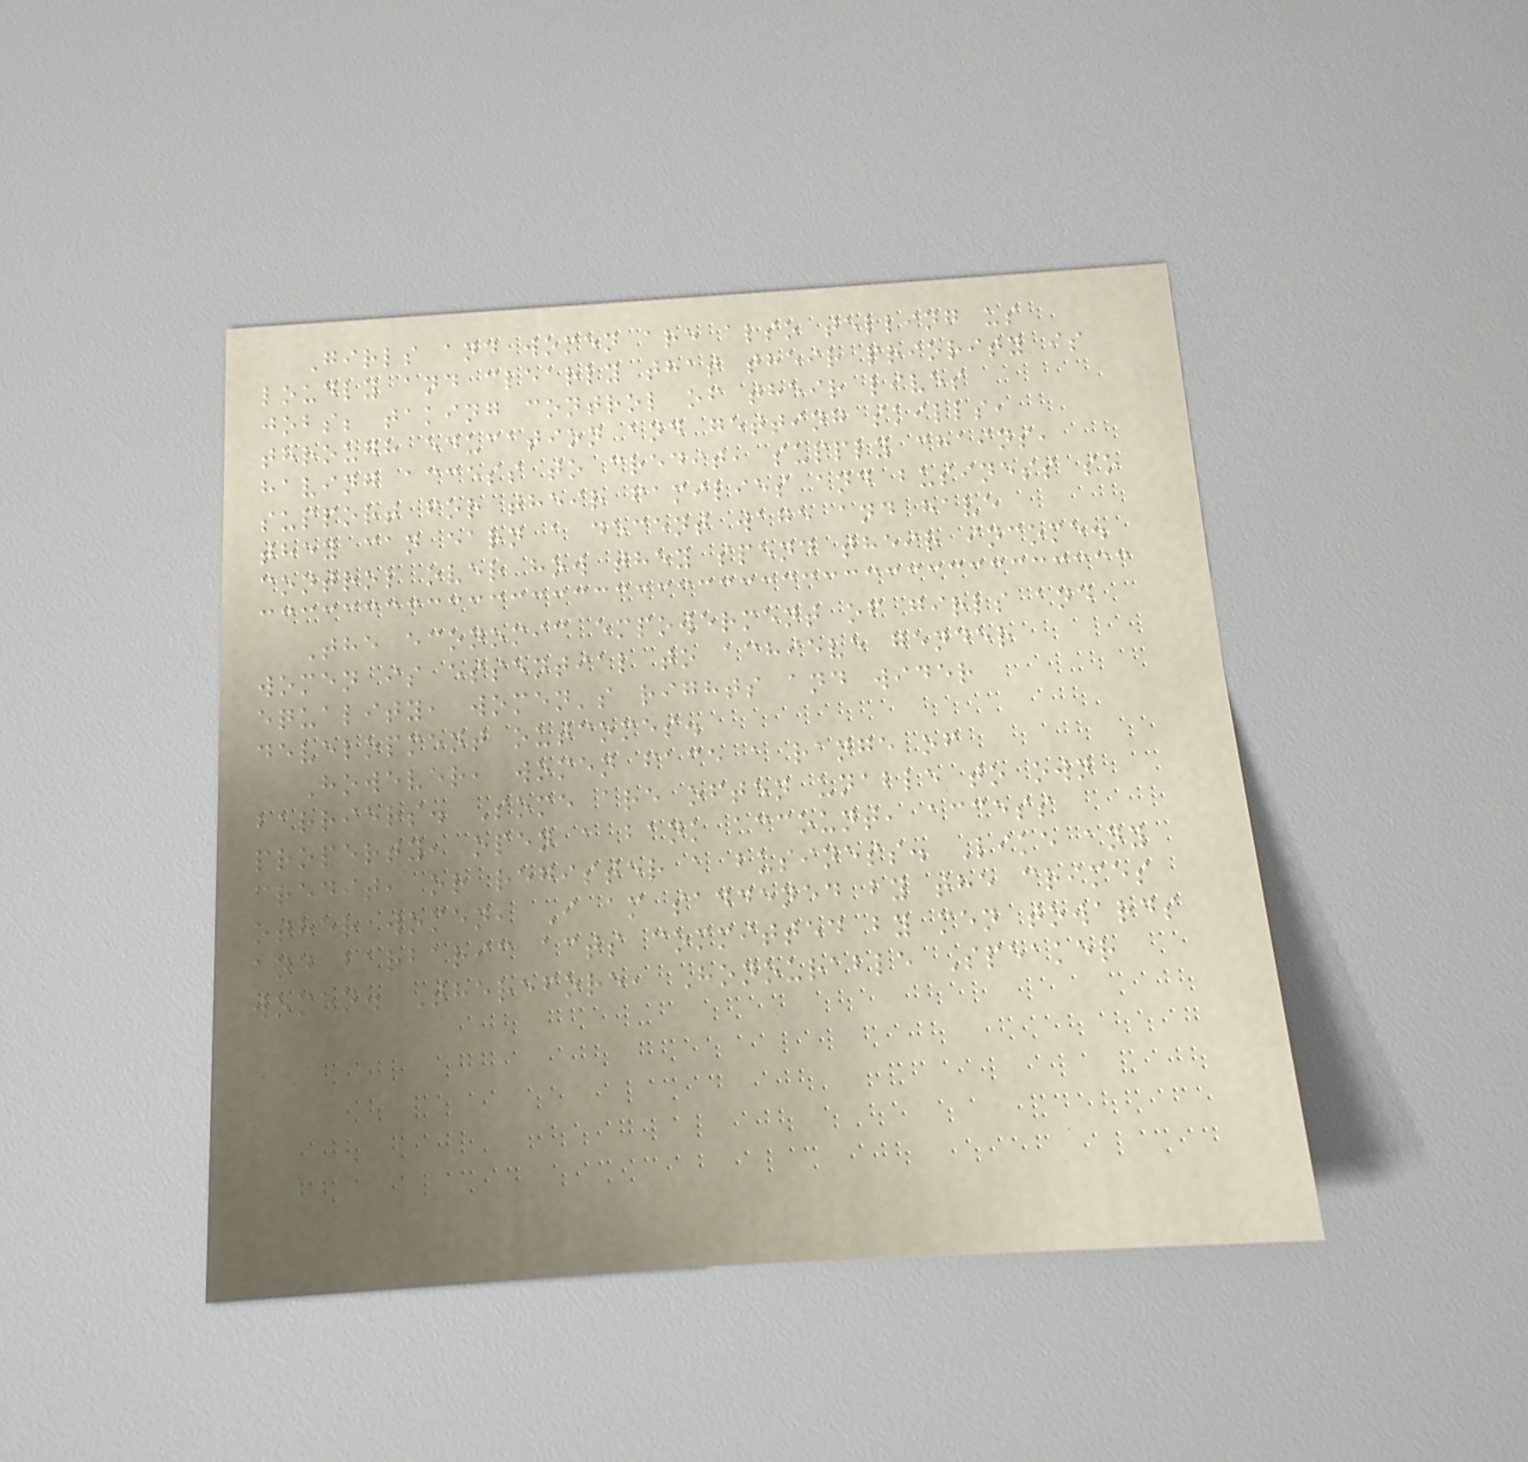Girls and women are also telling us
loudly and clearly that their priority is
jobs; taking control of their lives
through education and getting skills,
having access to credit, supply chains,
support for their families and business so
they can earn a decent wage and have
control over how they spend their income.
The economic empowerment of girls and
women is essential to achieve gender
equality, women's rights and wider
development outcomes.
However, women face a range of
barriers. Some are often unable to own
property, open a bank account, access
credit, or register a business. Like any
other women, I am saddened by the crimes
and barbaric acts committed by men towards
women. Therefore, Honourable Speaker
